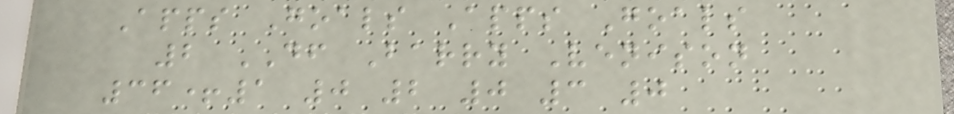Apps Goals Apps Goals
2 DF Barry Venison
36+1 0 2 0 3 0
